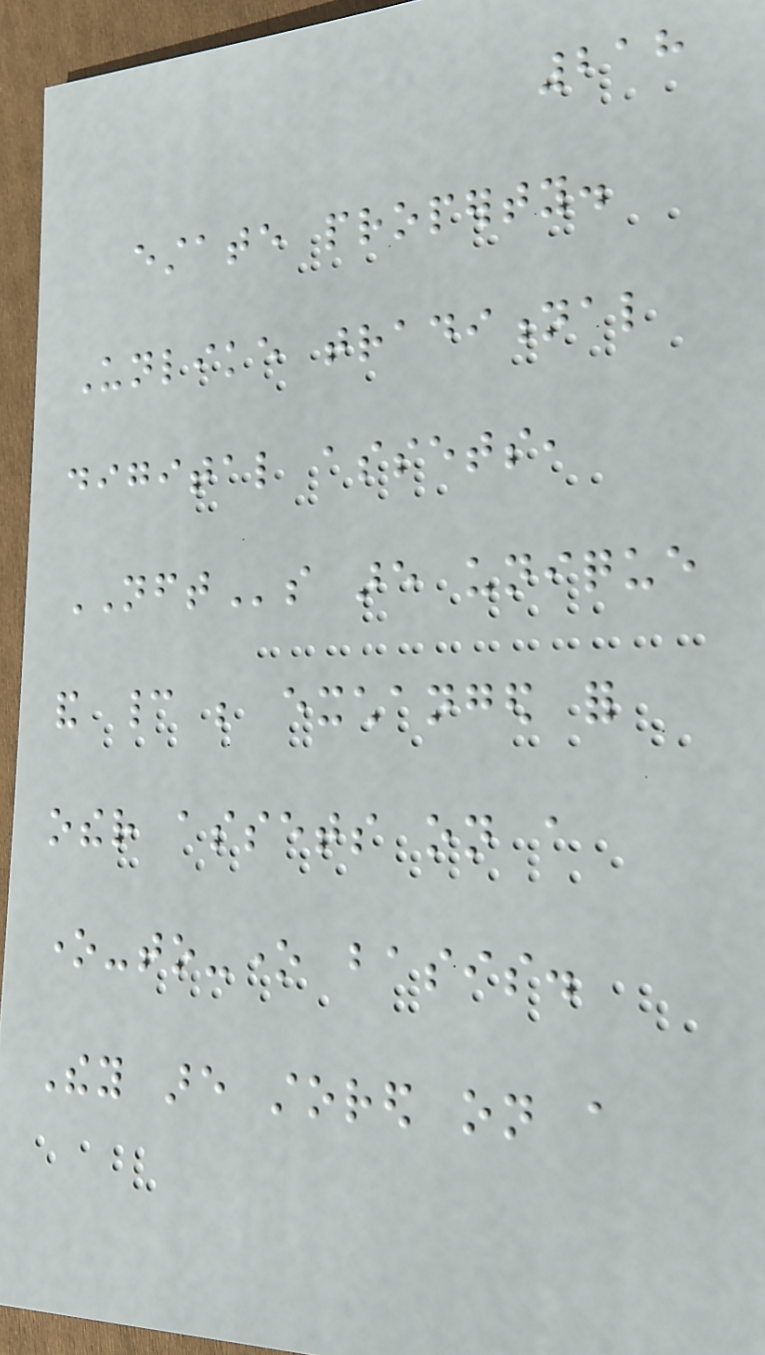218
estate property.
Unlike traditional
digital assets,
NFTs are unique
and cannot be exchanged for
other assets on a
one-to-one basis.
They are stored on a
